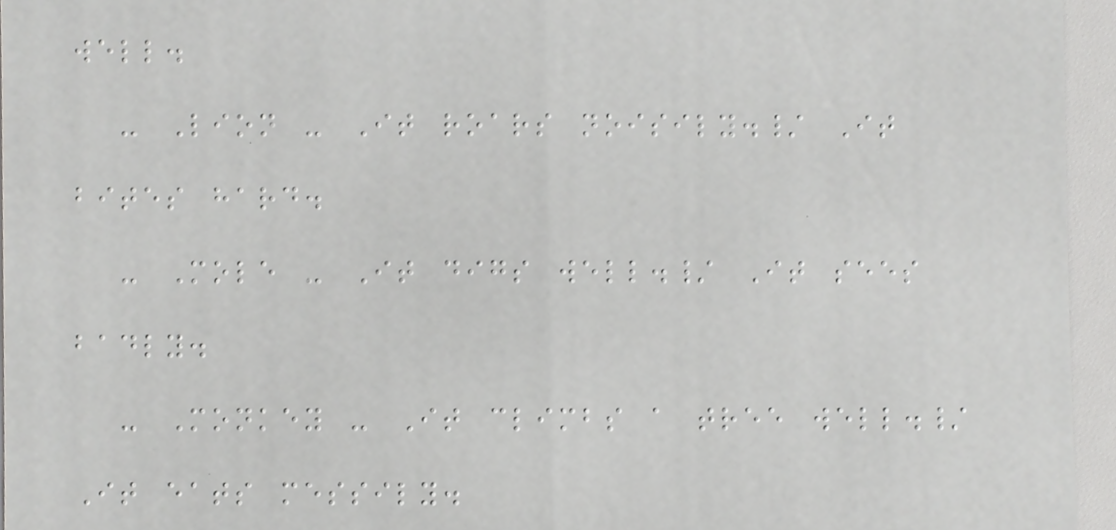well.
- Lion - It roars noisily./ It
bites hard.
- Mole - It digs well./ It sees
badly.
- Monkey - It climbs a tree well./
It eats messily.
